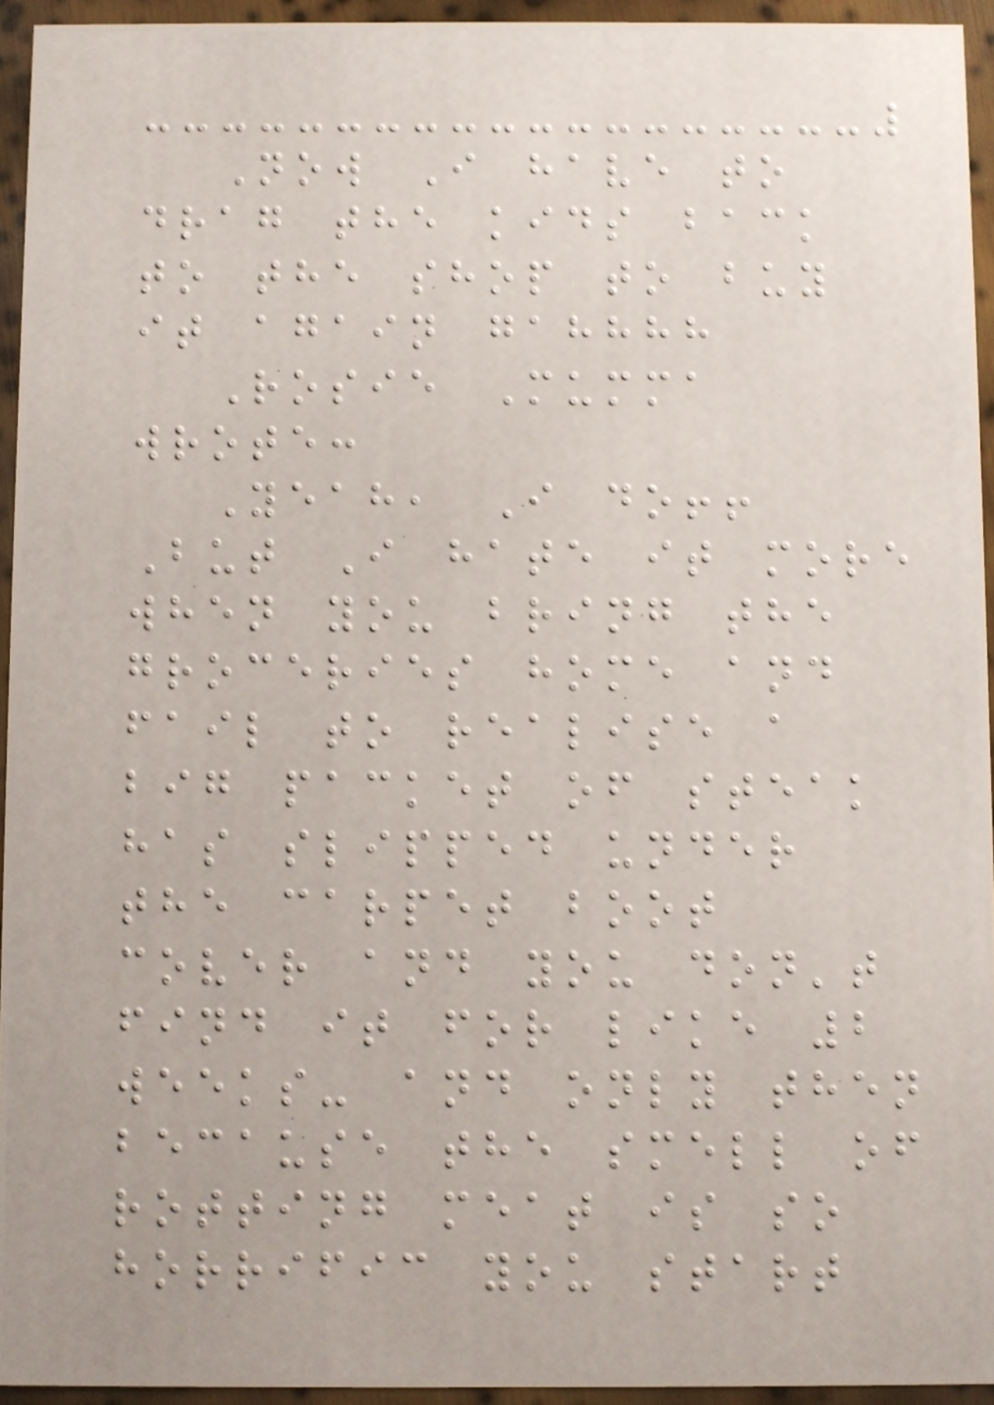Now I have to
drag the kids back
to the shop to buy
it again gahhhh
Rosie Mumma
wrote:
Yeah, I do!!
But I hate it more
when you bring the
groceries home and
fail to realise a
big packet of steak
has slipped under
the carpet boot
cover and you don't
find it for like 2
weeks- and only then
because the smell of
rotting meat is so
horrific you start
